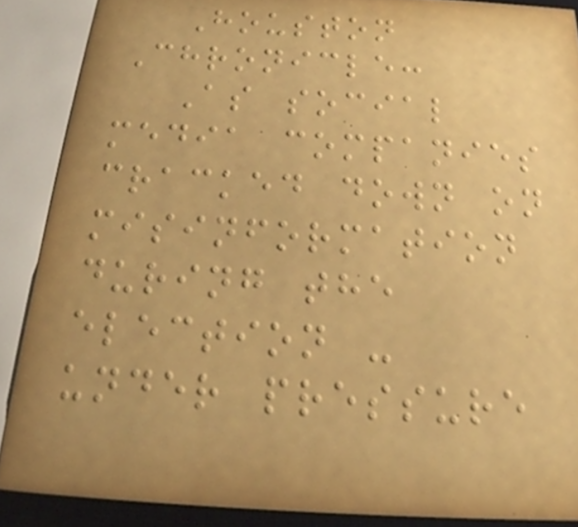Houston
Chronicle:
As social
media companies
cracked down on
misinformation
during the
election -
under pressure
